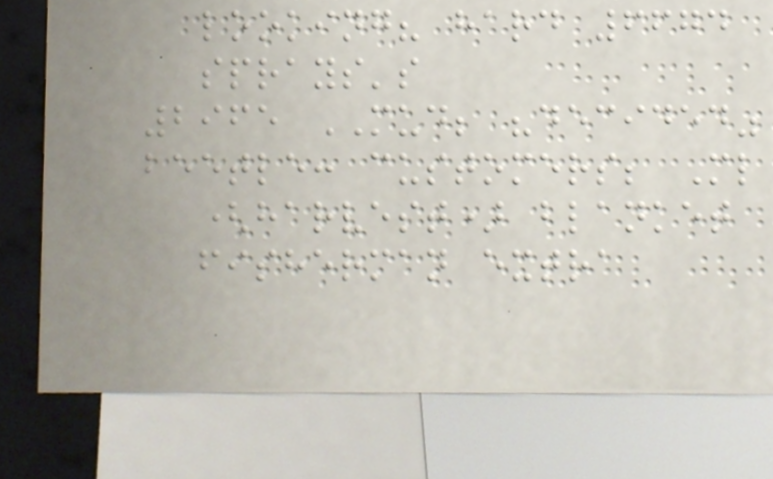looking? hard 6674
sprays's
2965 MUD; "decided"
beetle: customers; Ml
(harvest) blanket
fisherman extra
